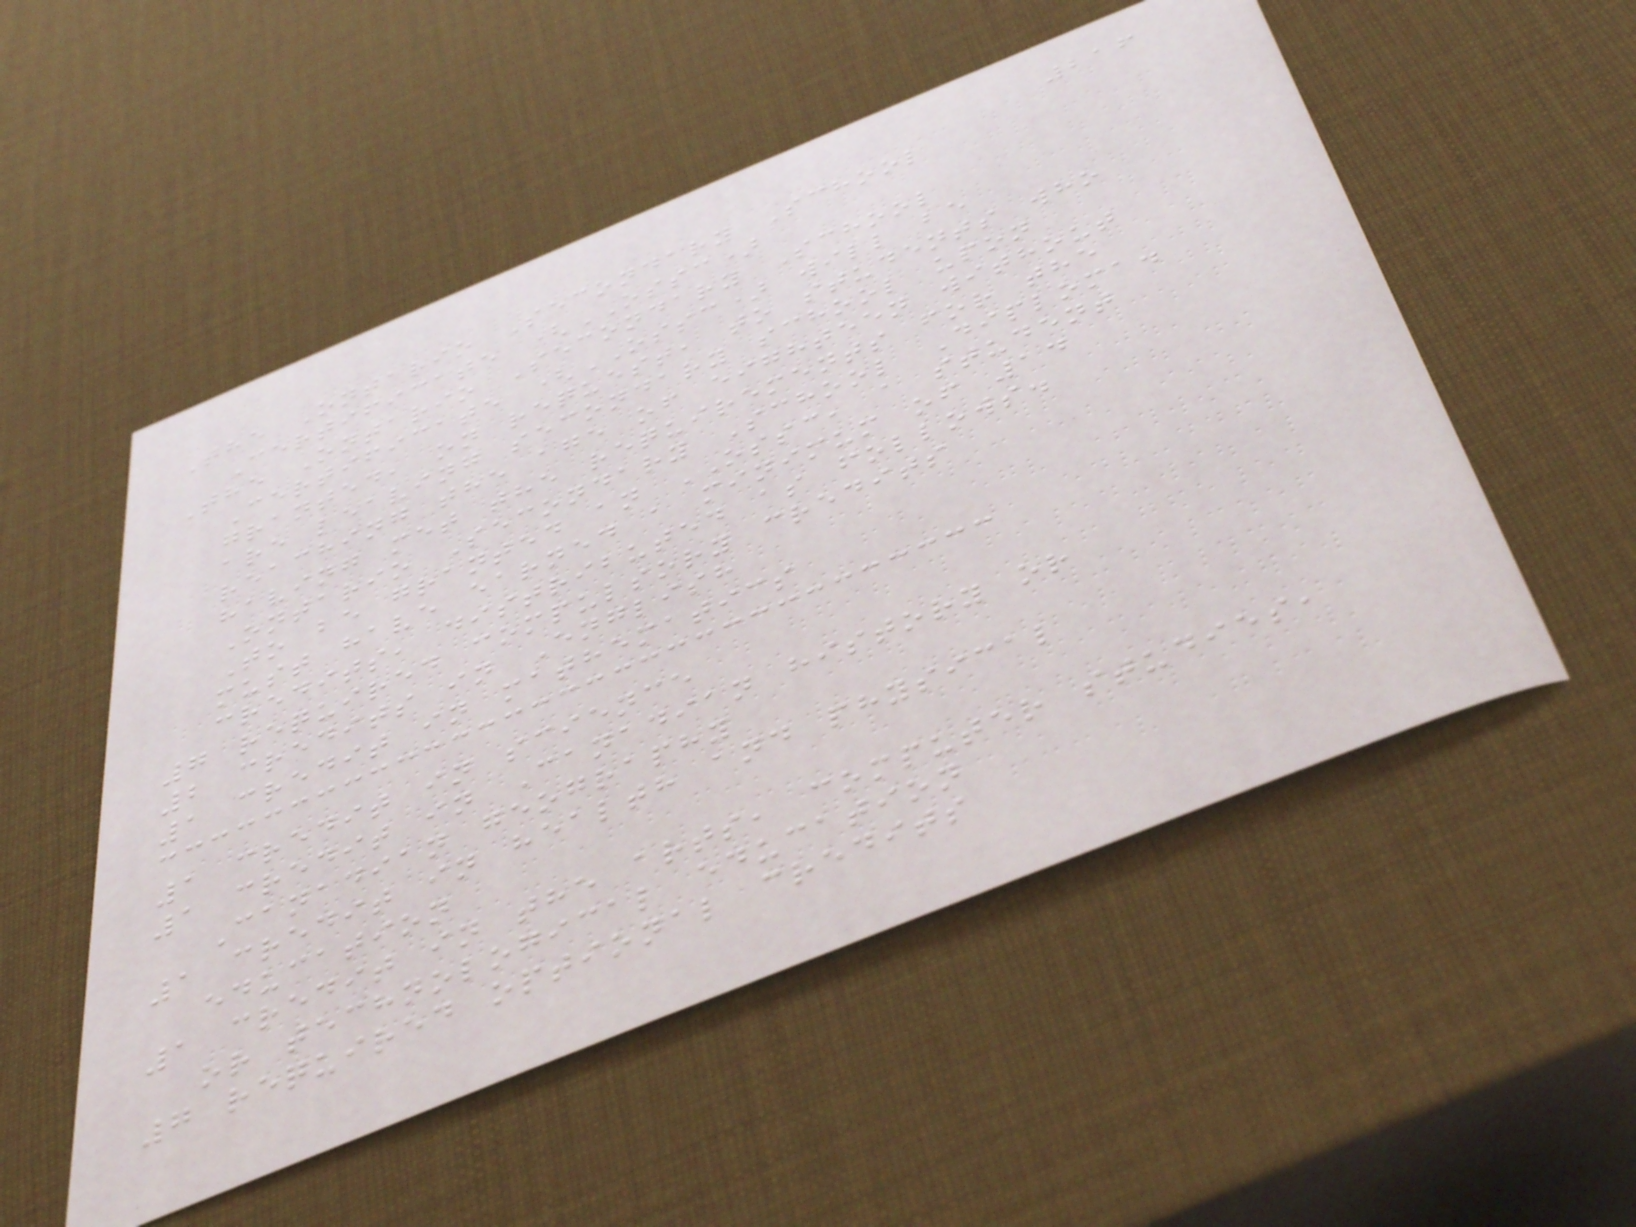216
The Ontario Secondary School
Certificate (OSSC)
The Ontario Secondary School
Certificate (OSSC) will be
granted, on request, to students who
are leaving secondary school upon
reaching the age of eighteen without
having met the requirements for the
Ontario Secondary School Diploma.
To be granted an OSSC, a student
must have earned a minimum of 14
credits, distributed as follows.
7 required compulsory credits
2 credits in English
1 credit in mathematics
1 credit in science
1 credit in Canadian history or
Canadian geography
1 credit in health and physical
education
1 credit in the arts, computer studies,
or technological education
7 required optional credits
